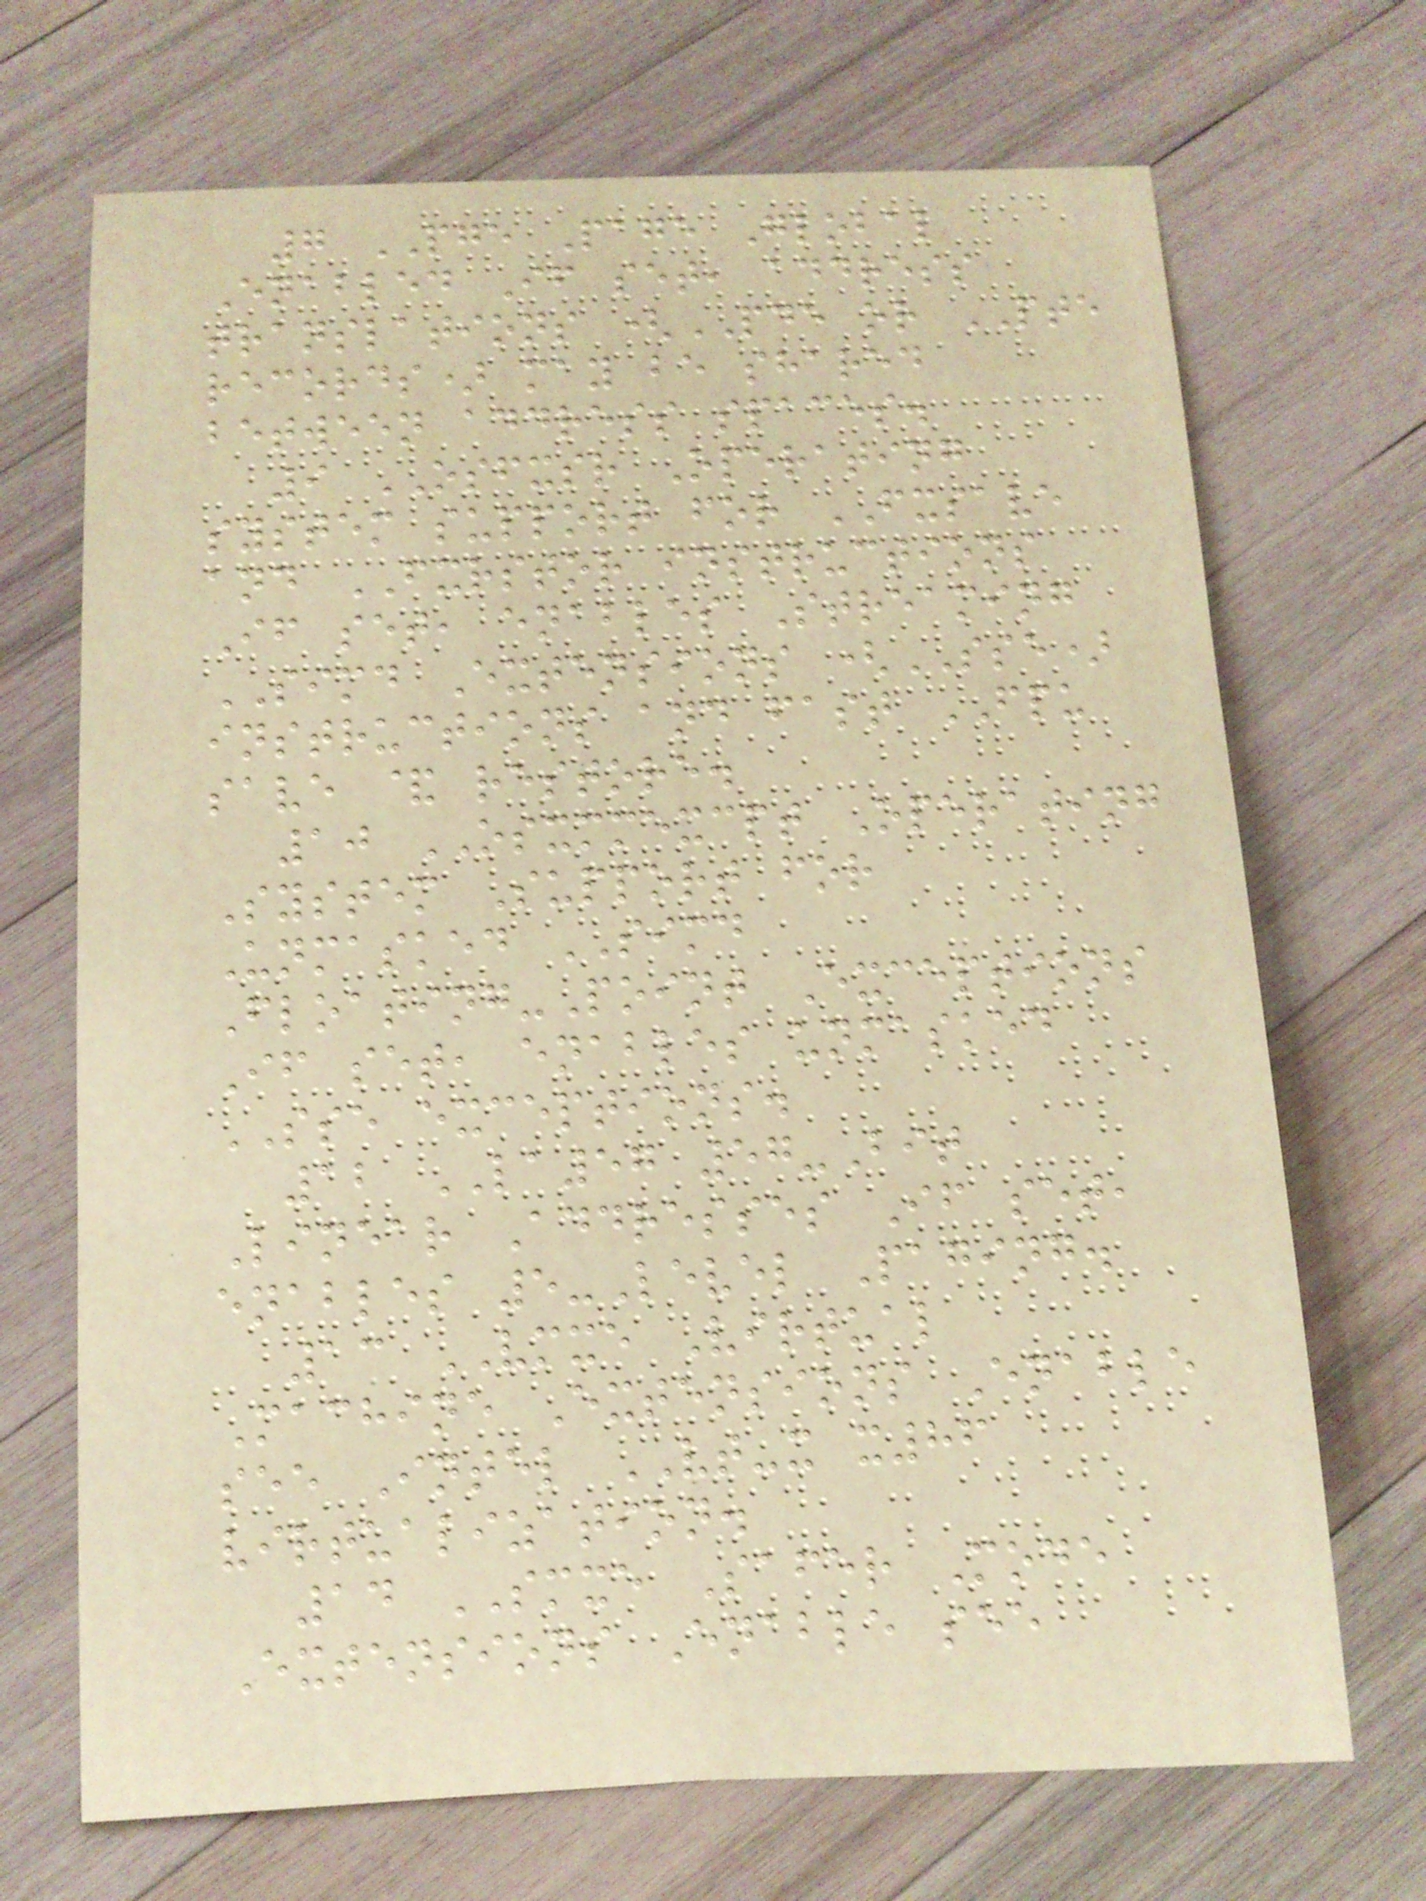7 PGE Page Global
Enabled If set, address
translations (PDE or PTE
records) may be shared
between address spaces.
9 OSFXSR Operating
system support for FXSAVE
and FXRSTOR instructions
If set, enables Streaming
SIMD Extensions (SSE)
instructions and fast FPU
save & restore.
10 OSXMMEXCPT Operating
System Support for
Unmasked SIMD
Floating-Point Exceptions
If set, enables unmasked
SSE exceptions.
12 LA57 57-Bit
Linear Addresses If set,
enables 5-Level Paging.
13 VMXE Virtual
Machine Extensions Enable
see Intel VT-x x86
virtualization.
14 SMXE Safer Mode
Extensions Enable see
